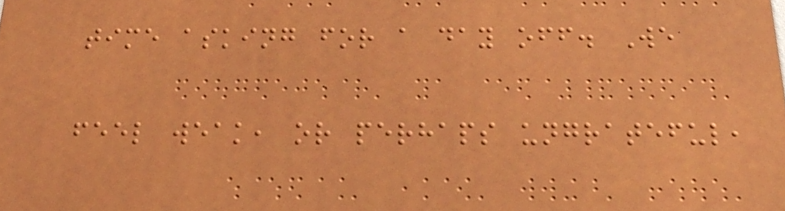time asking for a day off. We
feel weak, or perhaps ungrateful,
